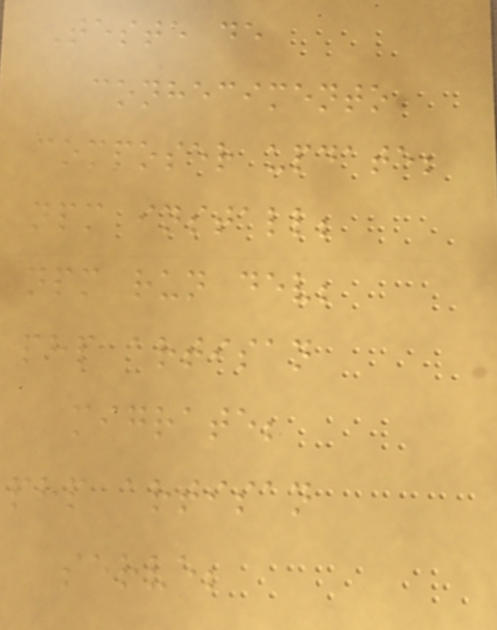Teste de
conhecimento
composer update;
npm install;
npm run dev;
php artisan
migrate;
php artisan
serve;
